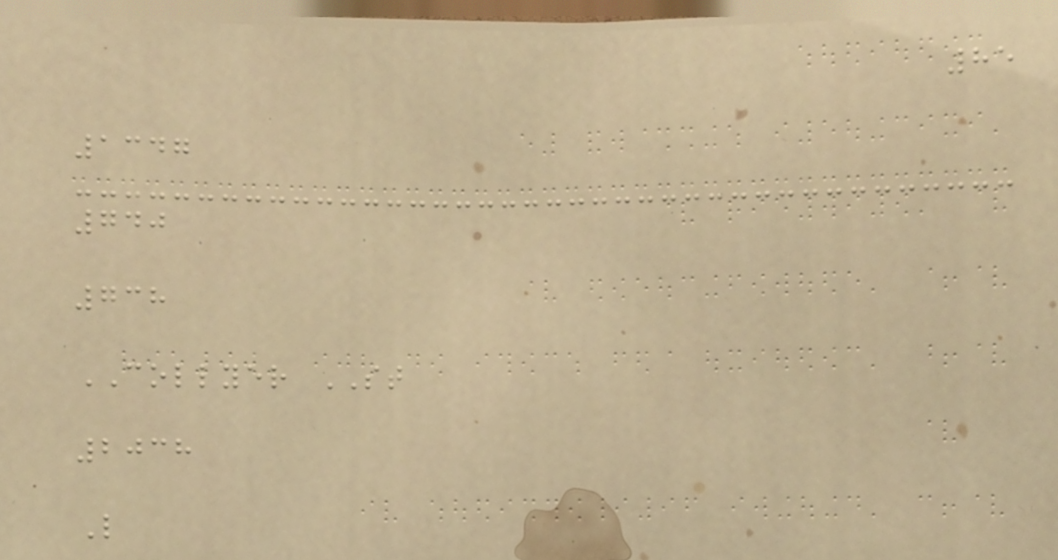85
1347
740
738
COLLYER ST
2038
L
